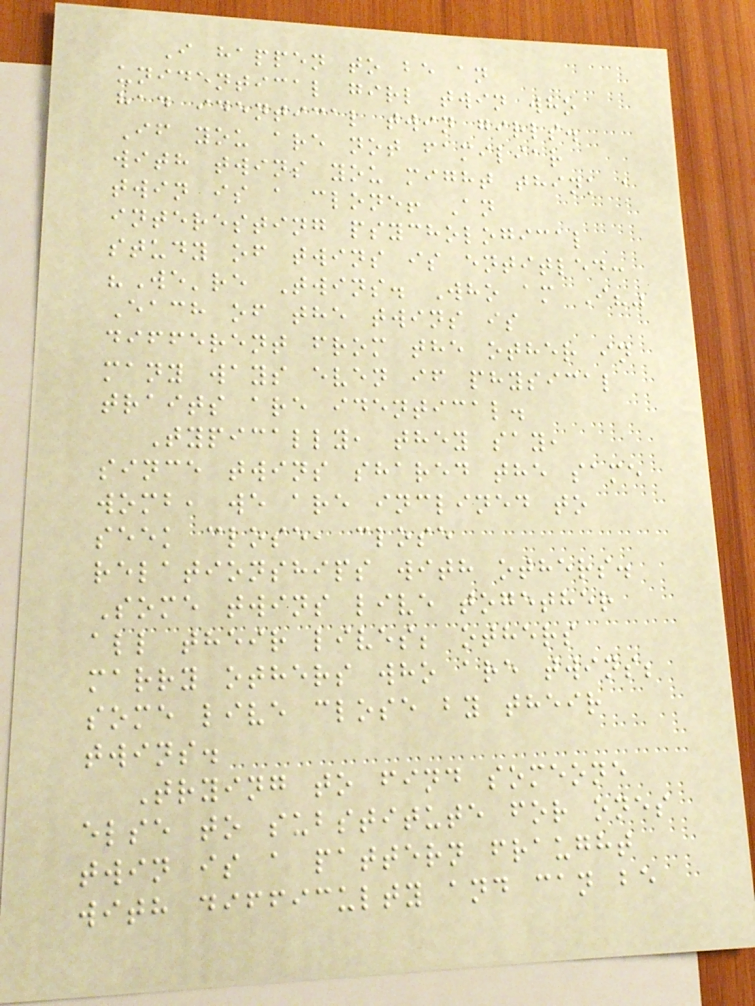I happen to be an
unidentical girl twin who
had identical twin girls.
If you are not familiar
with twins you might think a
twin is a clone! An
interesting psychological
study of twins is entitled:
"We're Twins. Who am I?"
Each of the twins is
different from the other in
many ways even if physical
traits are identical.
Typically, they say,
since twins shared the same
womb, we are inclined to
seek close, close
relationships with others.
Some twins live together
all their lives; others
marry others who are twins;
some live close by their
twins.
Trying to find someone
else to substitute for ones
twin is a pattern fraught
with difficulty and can be
